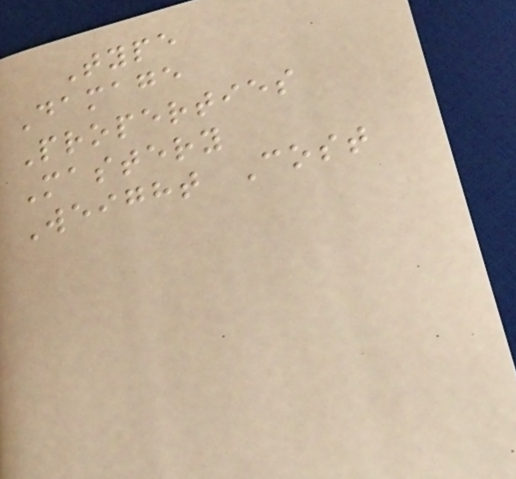Type
Damage
Properties
Mastery
Weight Cost
